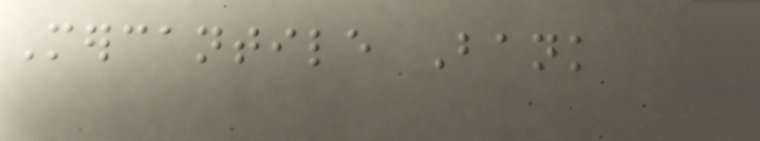Mercantile Bank
